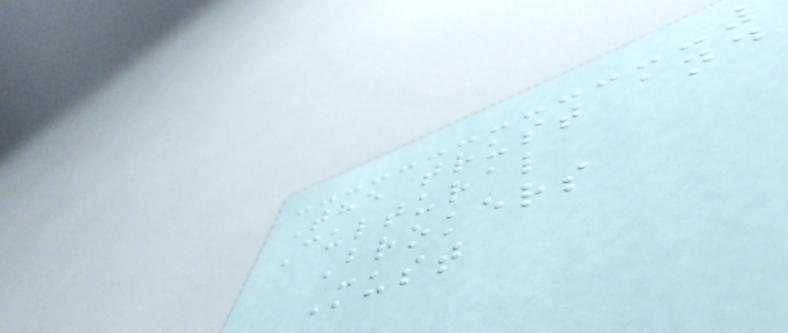The trust and
Cultural
Brokers
Must
